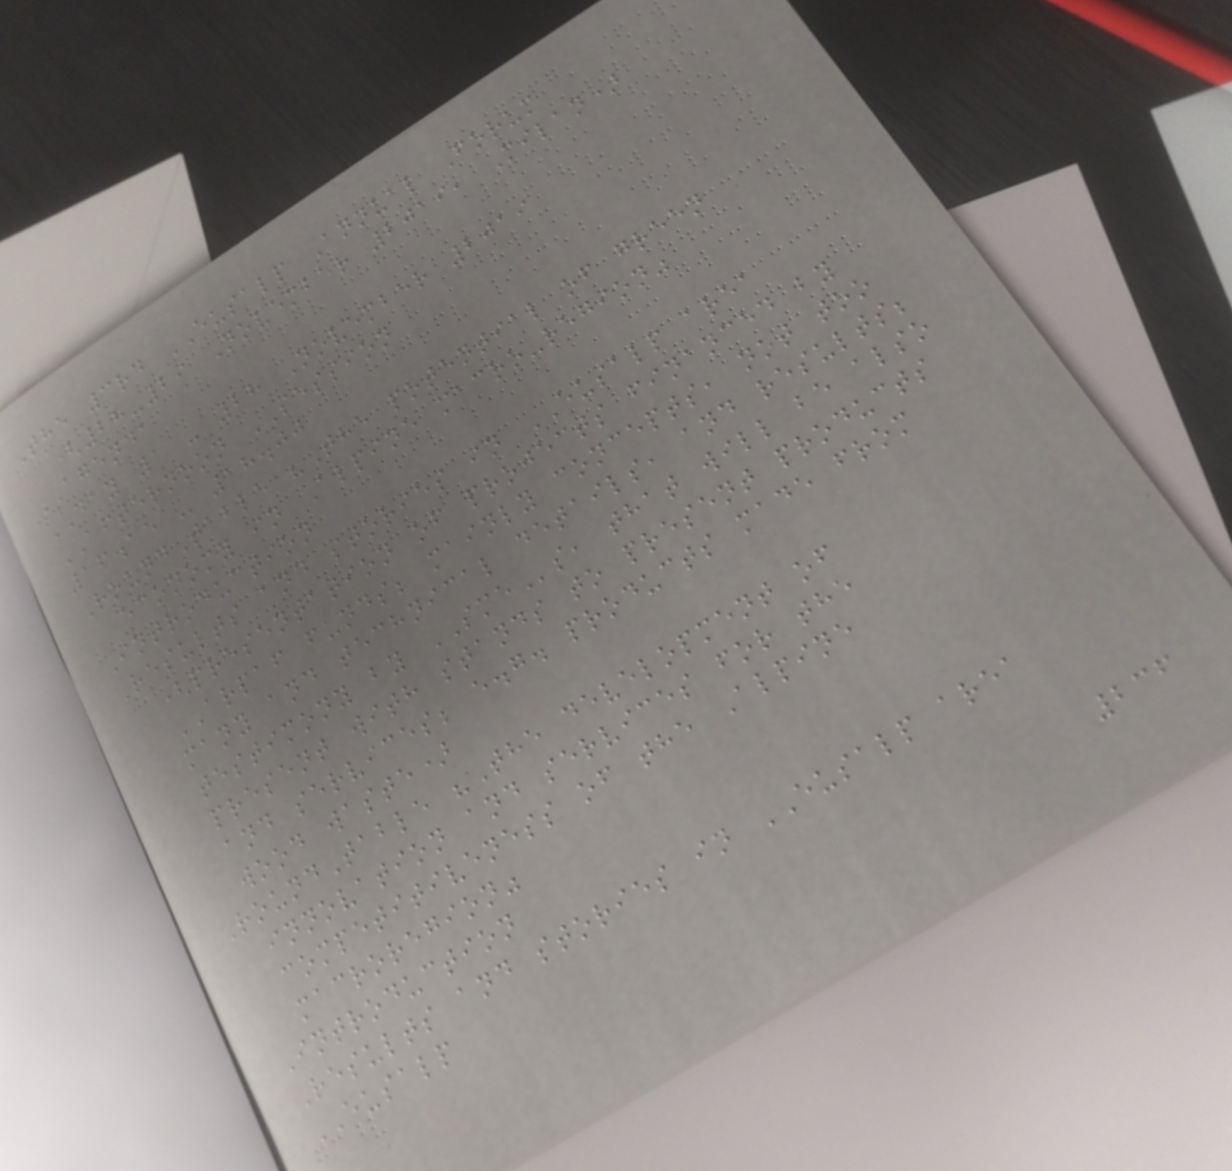The 3rd EUSALP Annual Forum
(28-29 November 2019, Milan)
AGENDA
DAY 1 - 28 November 2019
AFTERNOON SESSION
16.15 - 18.00
RoundTable "The potential of green
economy in Alpine macro-region"
Introduction
Results and stories in EUSALP area
(presentation of projects financed by
ARPAF funds; mainly concepts, not too
many and technical details, and results;
testimony by SMEs, that will be also
present with stands to present products
and services; e.g. products made from
wood waste)
RoundTable "The development of
innovation and services for the
competitiveness of the Alpine
macroregion"
Introduction
Results and stories in EUSALP area
EUSALP
236
